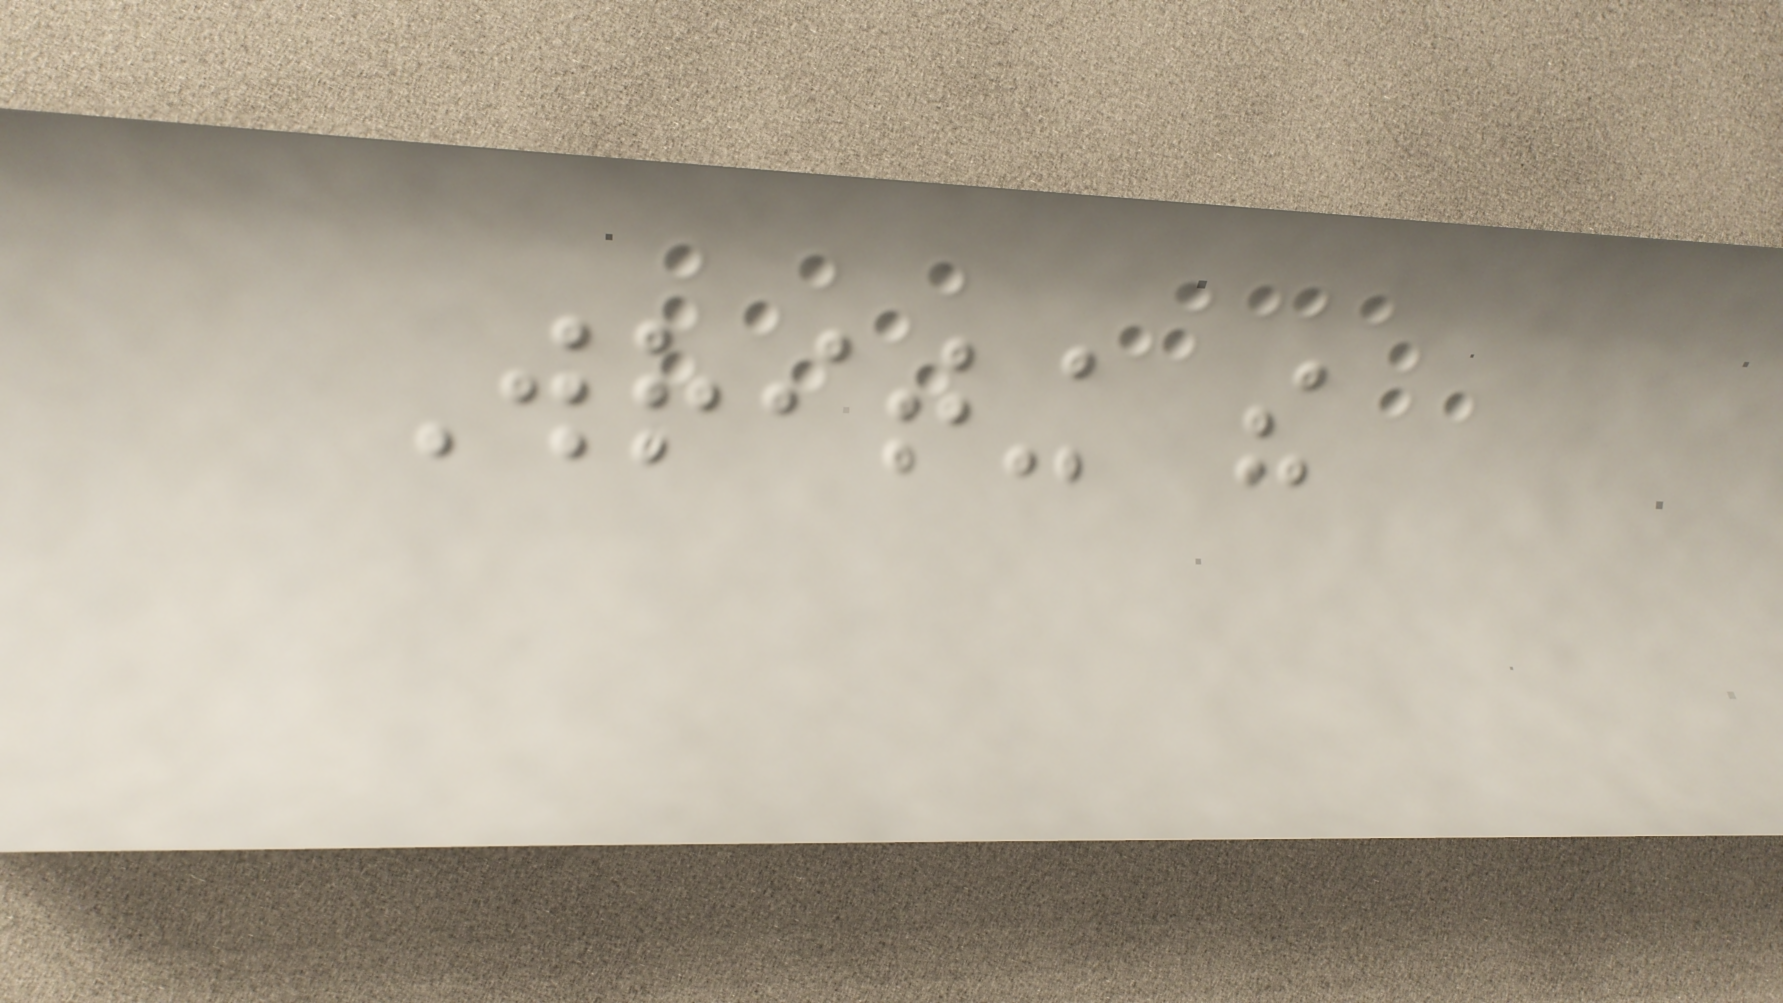Writing the
